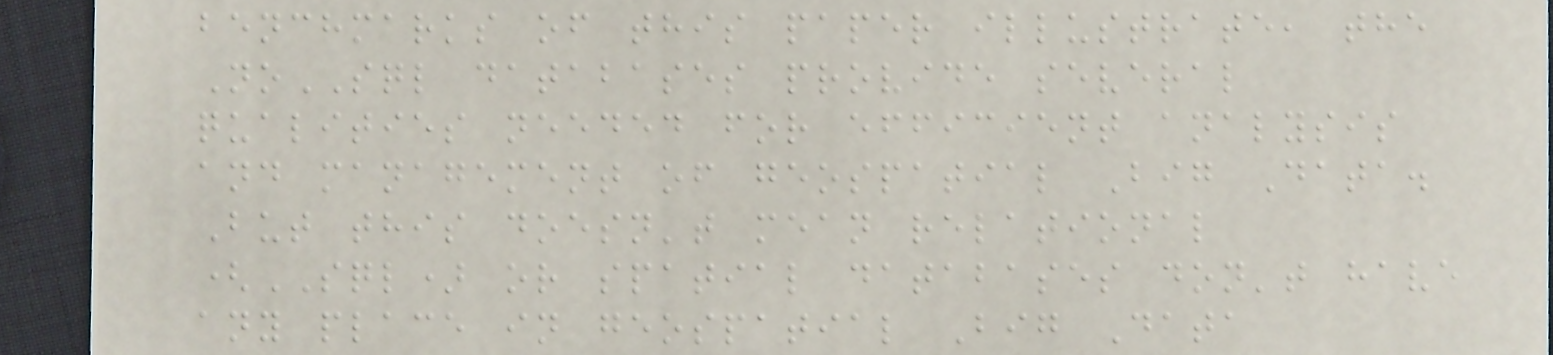benchmarks of this paper illustrate, the
NoSQL databases provide several
qualities needed for efficient analysis
and management of geospatial Big Data.
But this doesn't mean relational
(SQL) or spatial databases don't have
any place in geospatial Big Data
